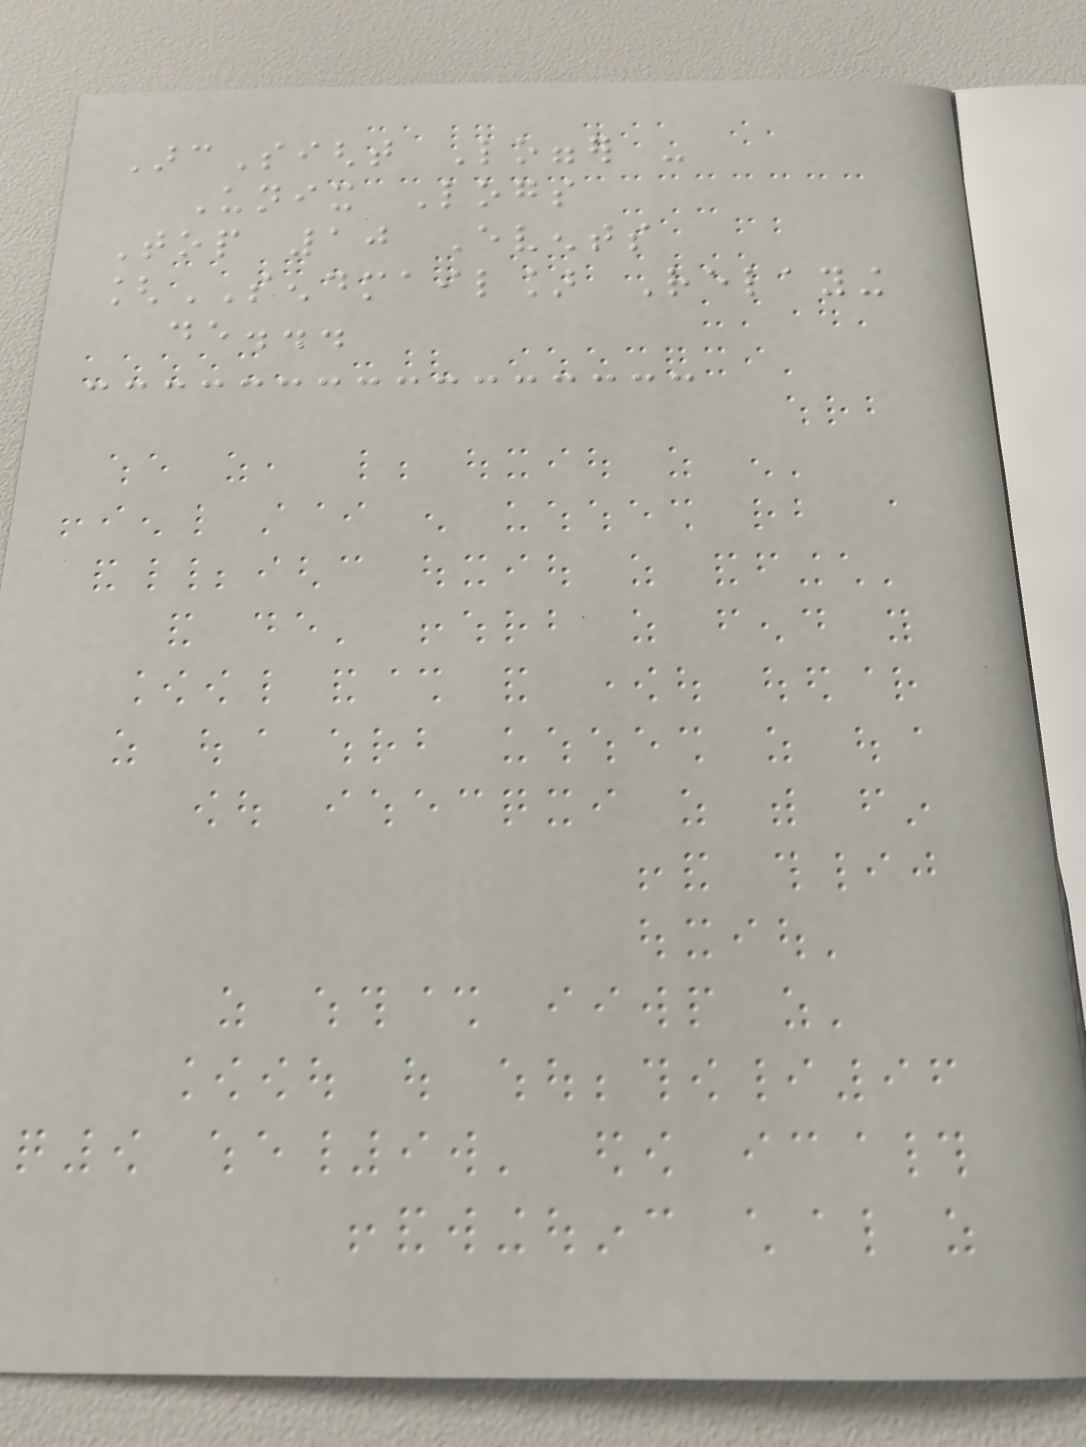ArcSight Logger -
Unix Logs
Top 10 Events
[SENDMAIL] Relaying
de...
